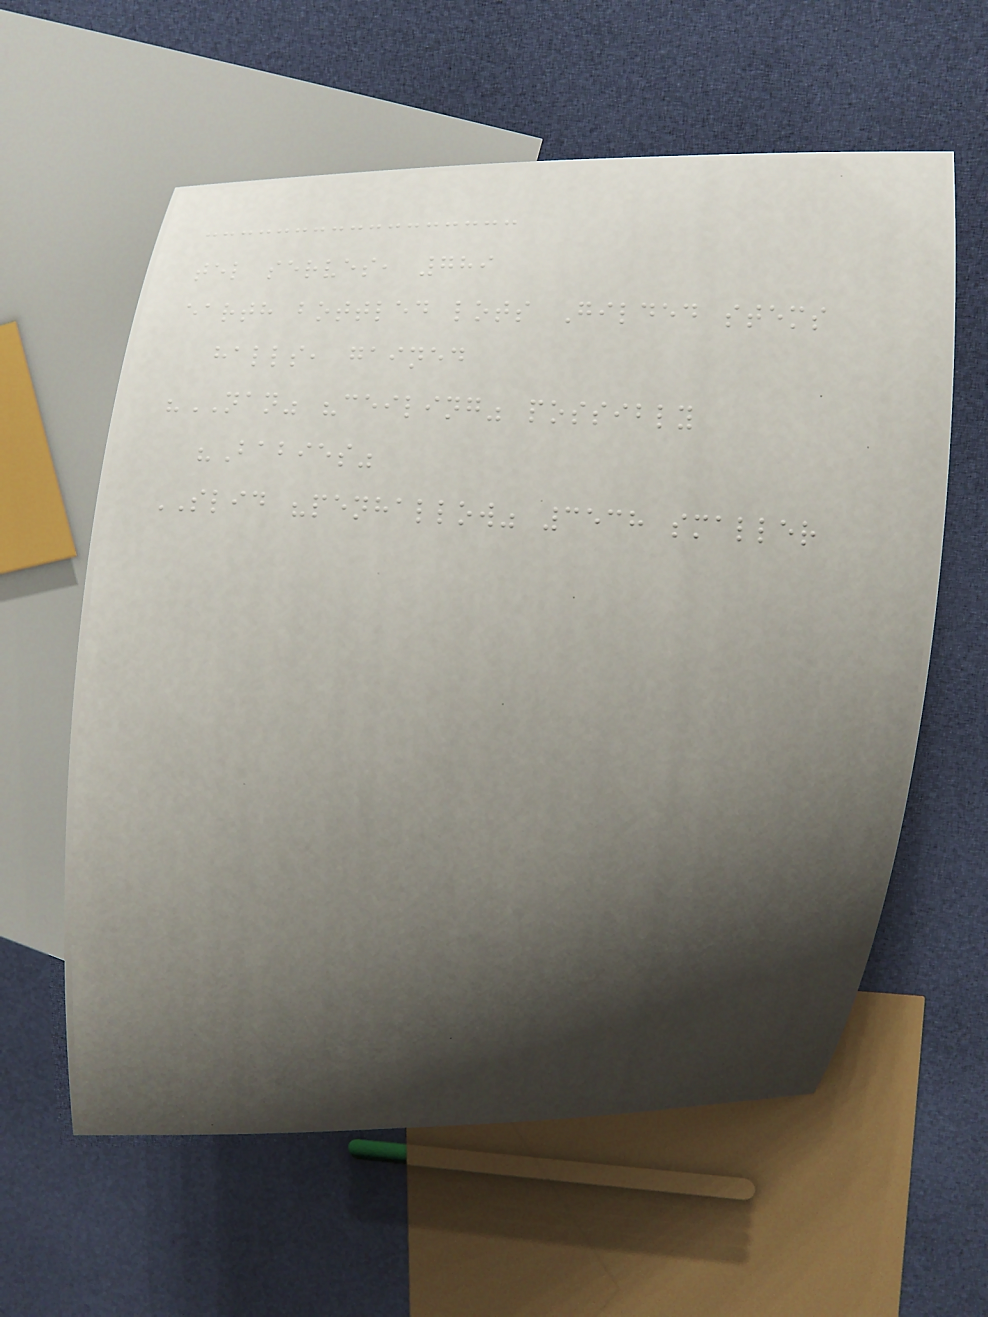tel serves, 789
earth bottled lots Gilded stems
halls, gained
"NAN" "ceiling" possibly
"Babies"
SLID "penhallow" 3538 smaller
